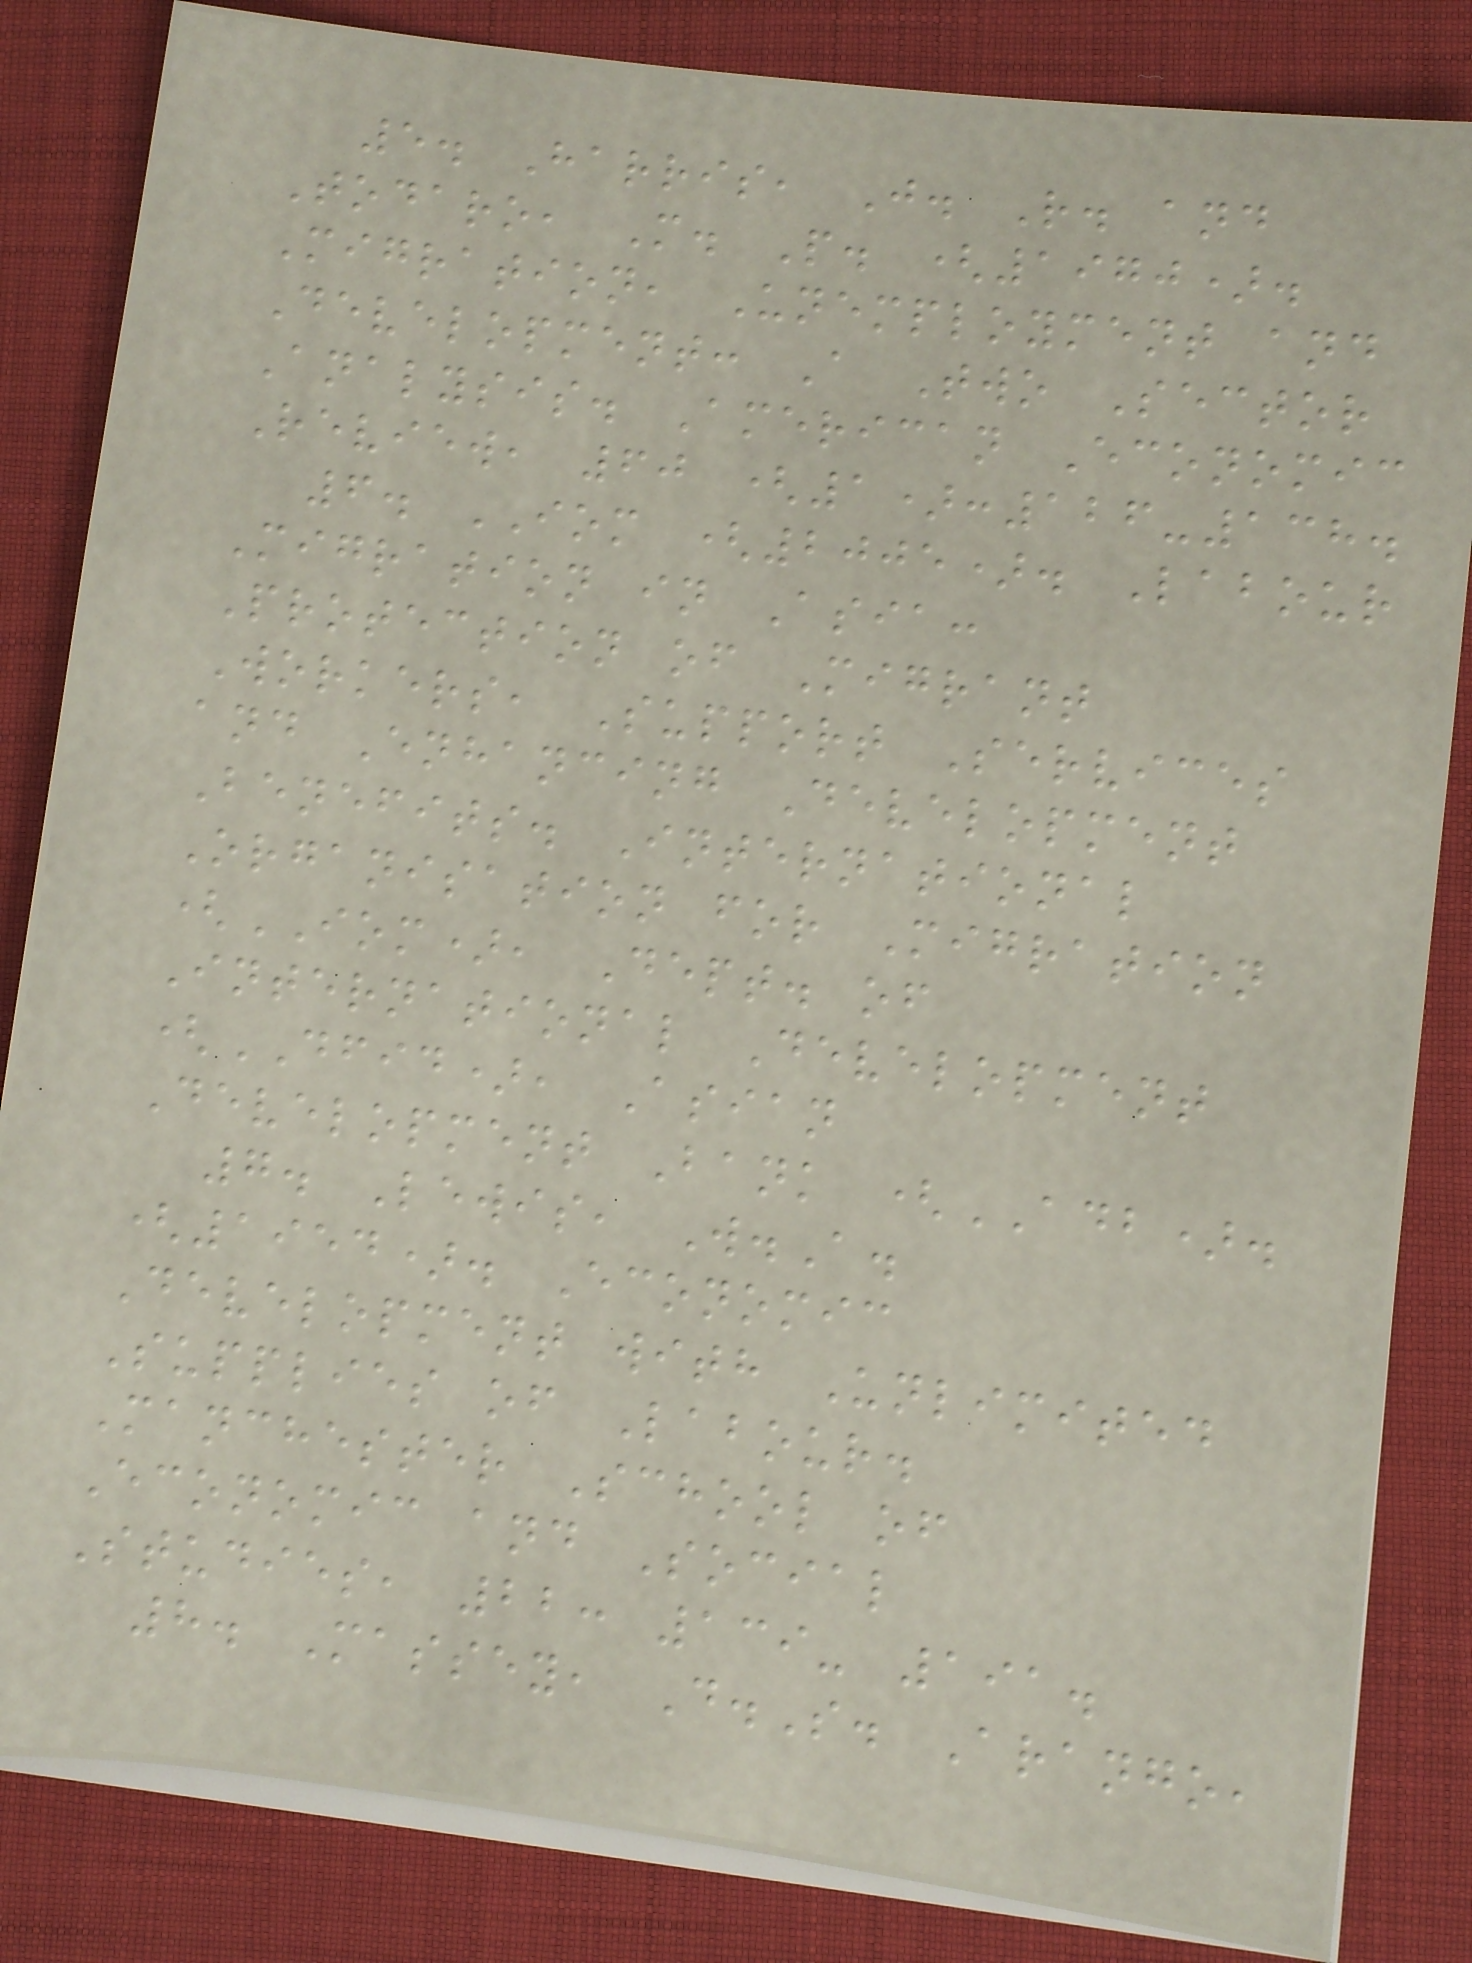5. Harris, J. R. and
Todaro, M. P. (1970).
Migration, Unemployment and
Development: A Two Sector
Analysis. American Economic
Review, 60 (1):126-138.
6. IOM (2005). Labour
Migration in Asia:
Protection of Migrant
Workers, Support Services
and Enhancing Development
Benefits. International
Organisation for Migration
(IOM), Dept. of
International Development
(DFID), Asian
Development Bank (ADB).
7. Lewis, W.A.
(1954). Economic
Development with Unlimited
Supplies of Labour.
Manchester School of
Economic and Social
Studies, 22: 139- 191.
8. Massey, D.S. Arango,
